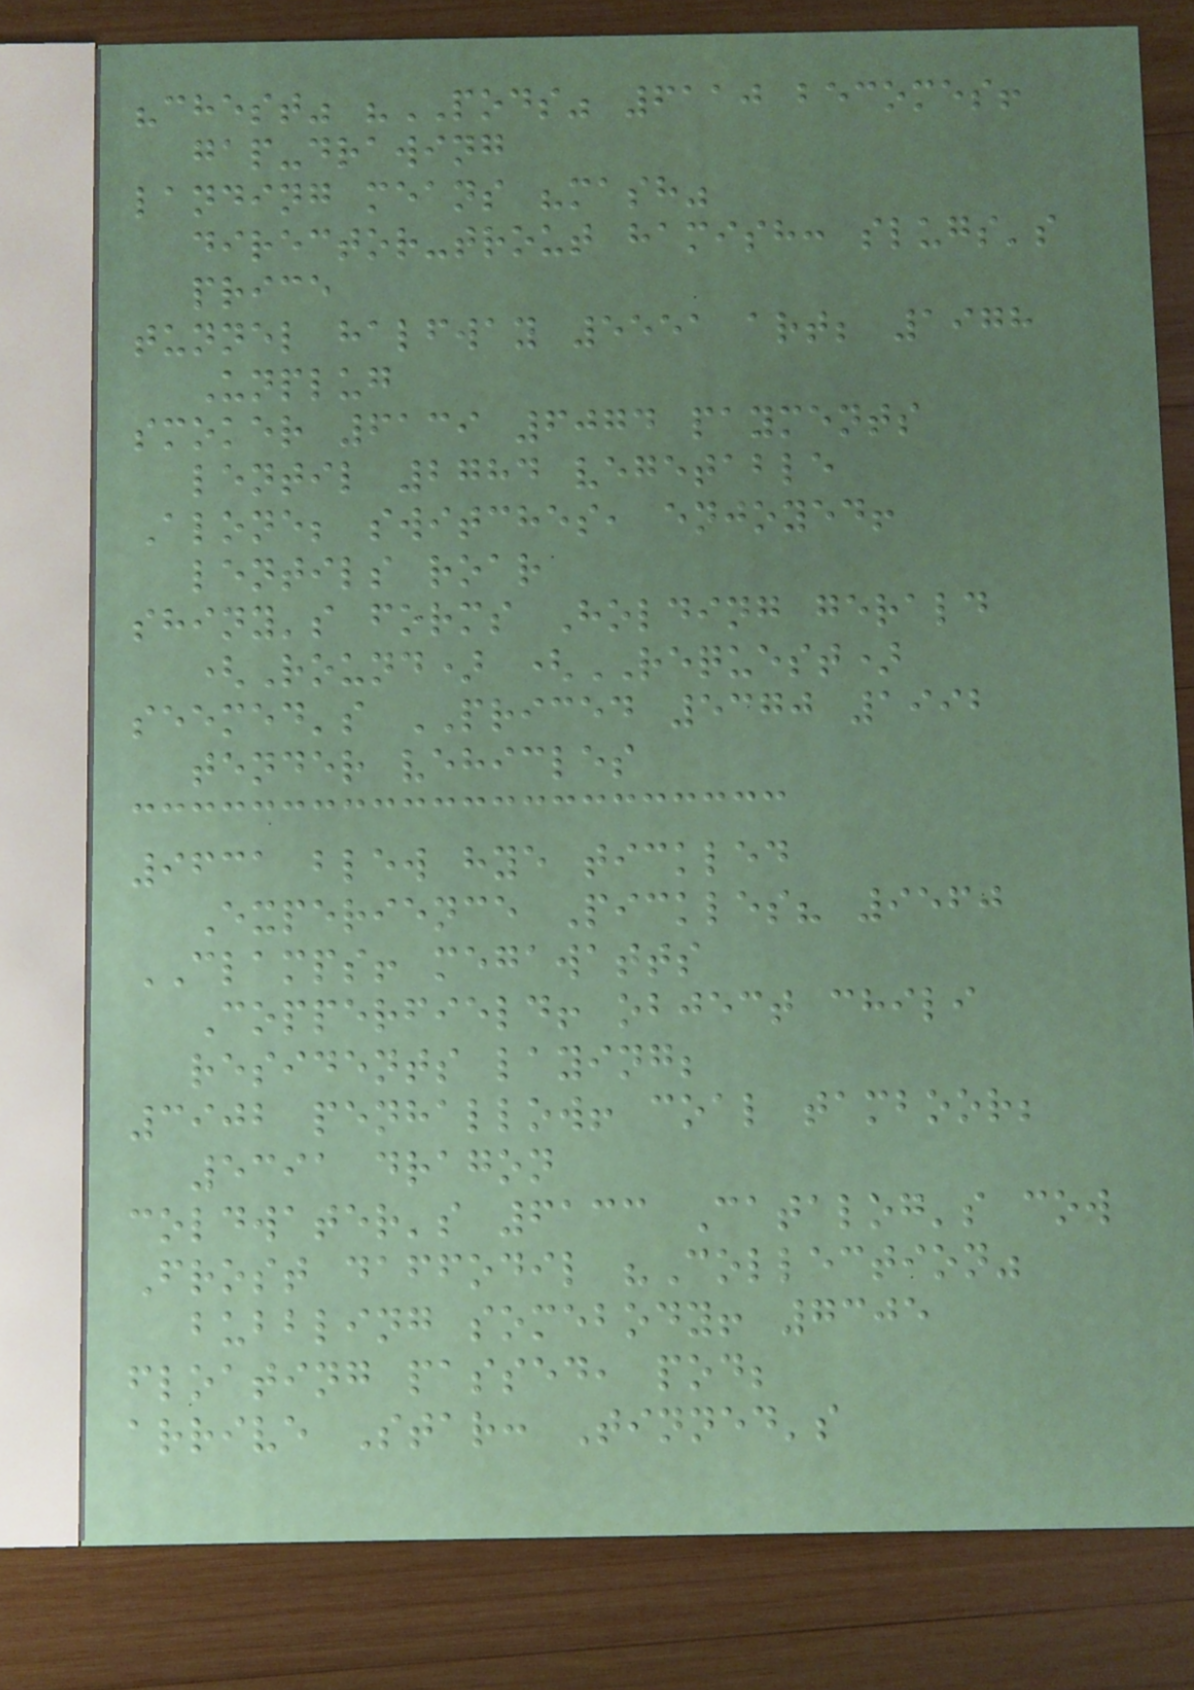"chest" "PODS" 6110 becomes!
gap-drawing
landing means "mash"
director-trout hamish: slugs's
price
tunnel halfway 5551 art; 1978
Unplug
smoker 6139 6074 payments
lentil 2784 vegetable
Alone; switches, enjoyed!
lentils roar
shiny's forms Holding gerald
(Round) (REQUEST)
seemed's PRICED 5370 1992
tender vehicles
9631 blew hye tickled
Experience Pickles? 9560
CLAMPS! megawatts
Copperfield! object chili
residents laying;
3902 penhallow! coal tamboor;
5391 dragon
coldwater's 6133 Catalog's cow
Frost daffodil "Collection"
bubbling somebody! 7305
floating passed, pod;
arrive Star: Tinned's
